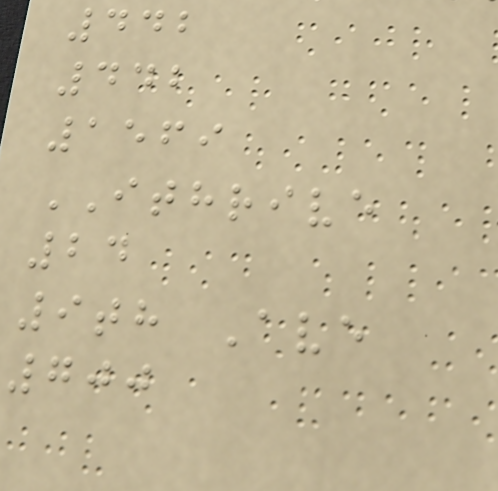442
442
1569
ITHRIVE
24
9th Ave
700
